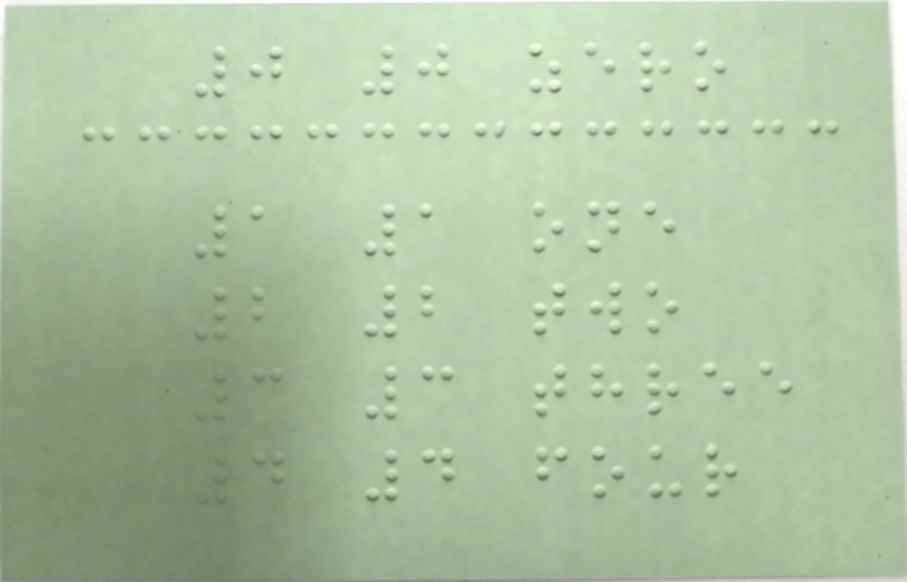0 0 zero
1 1 one
2 2 two
3 3 three
4 4 four
